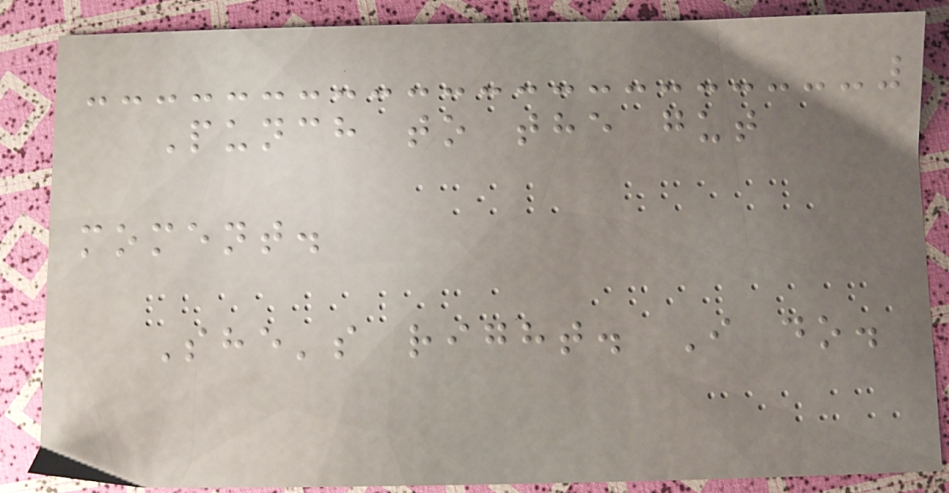Punch to the gut
moment.
She's right. I do.
